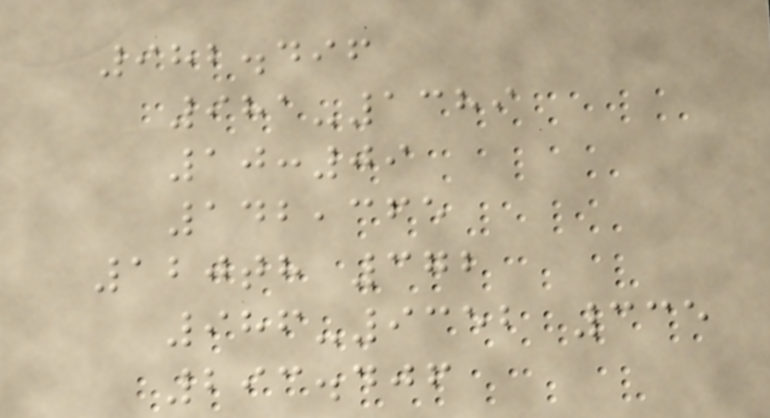982.496
981-1389
10:09
142,365
120th 372
986-9352 335
293.406
